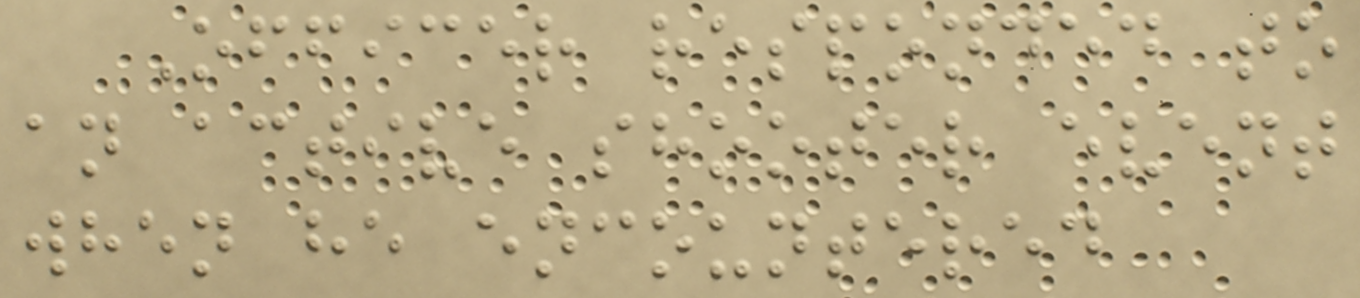Officer responded to
an active shooter event
when he encountered
